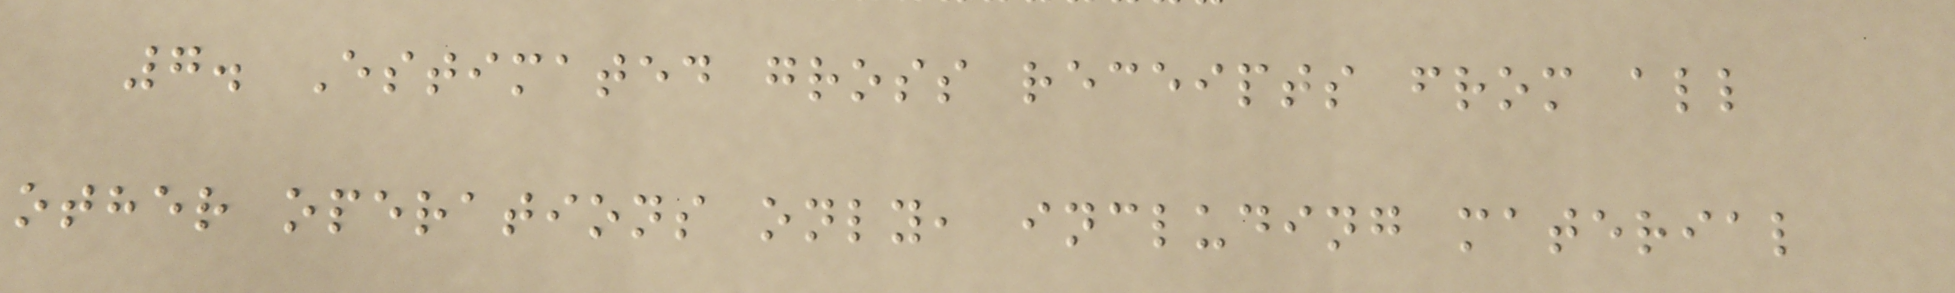7. Estimated gross receipts from all
other operations only, including material
